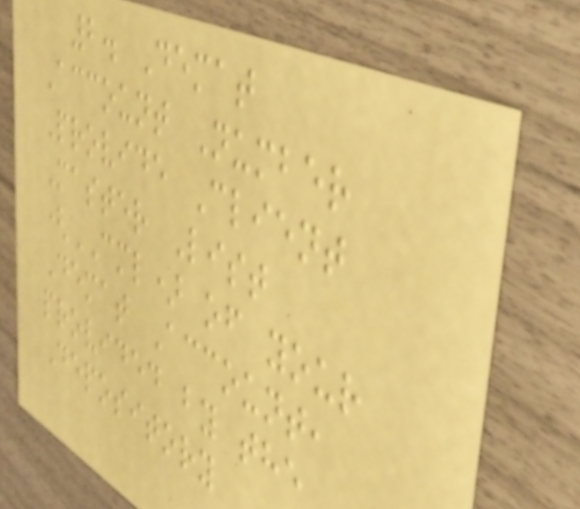2. Demat
Account Number
Provide Client
Master List
(CML) of your
Demat Account,
provided by the
Depository
